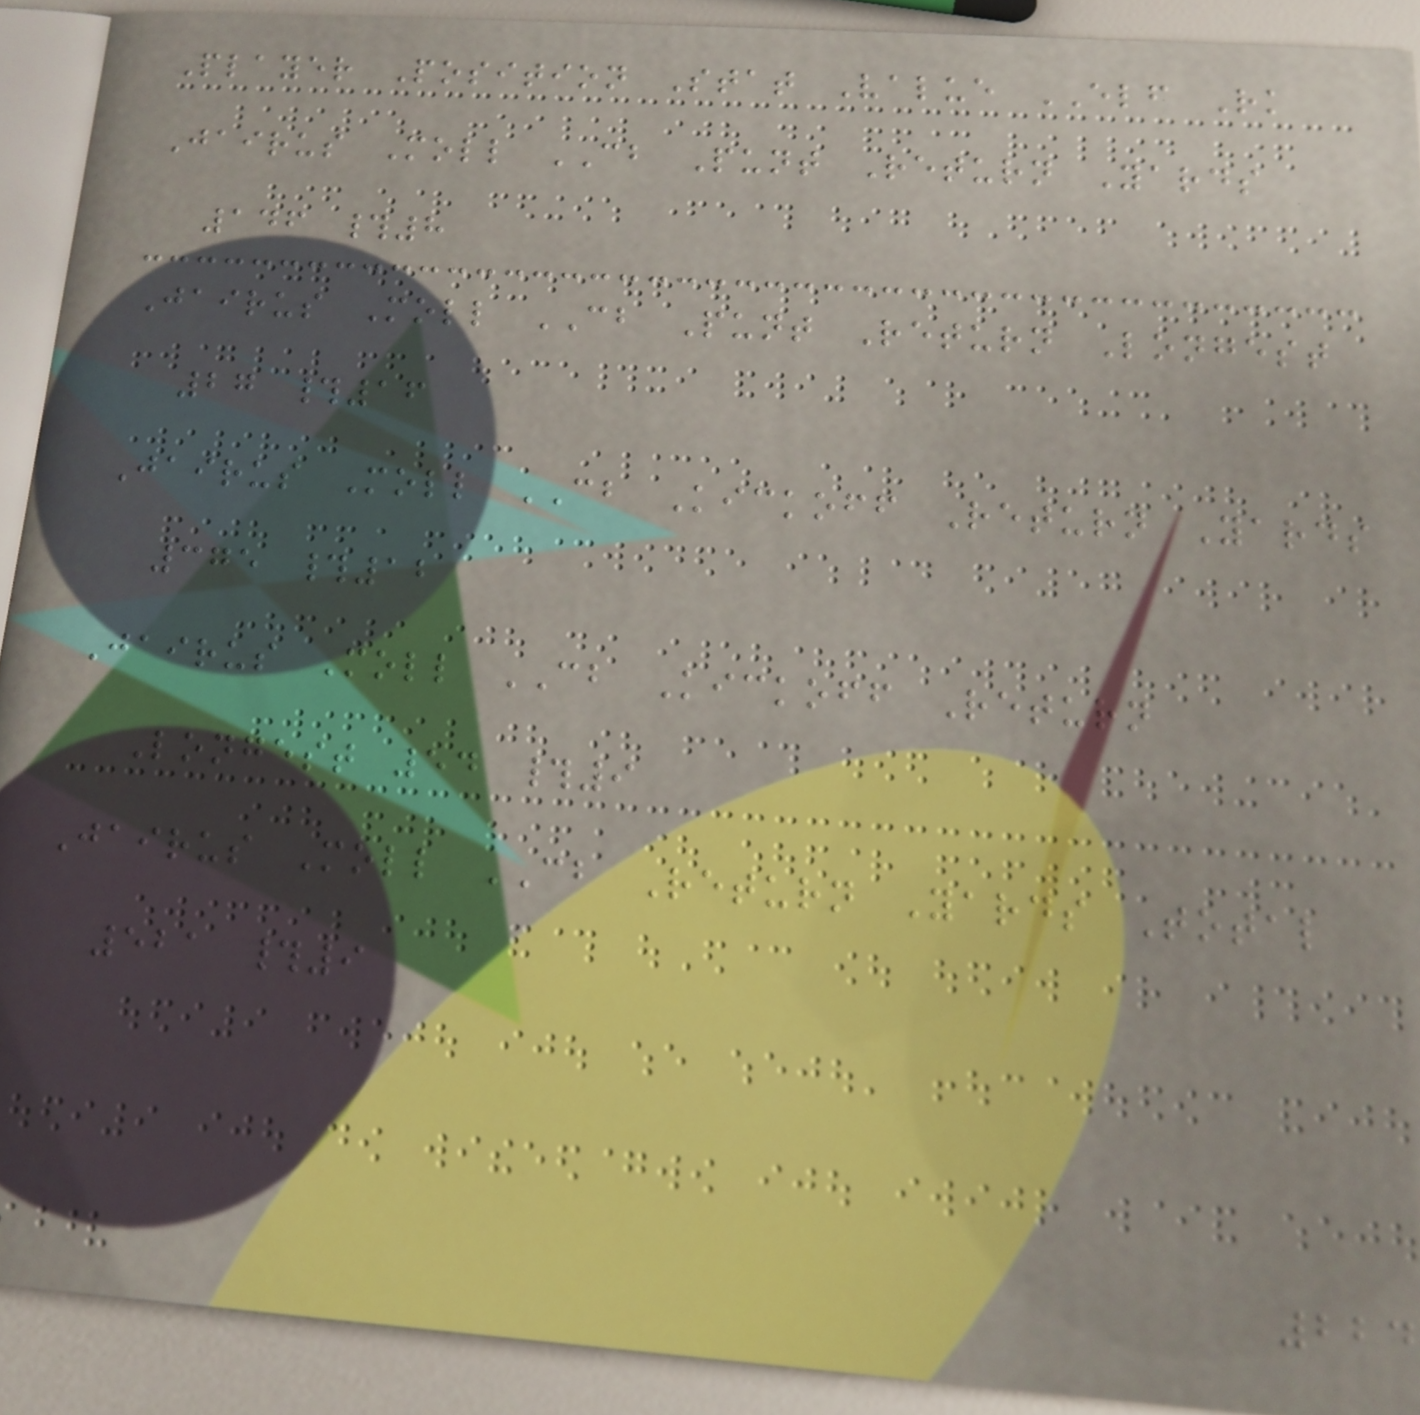Player Position Stat Value ELF Rk
Jairus Moll CB Punt Return Yards
146 #8
Jairus Moll CB Punt Return Longest
27 #16
Jairus Moll CB Kickoff Return Yards
375 #12
Jairus Moll CB Kickoff Return
Longest 54 #9
Jairus Moll CB Return Yards Total
521 #9
224
